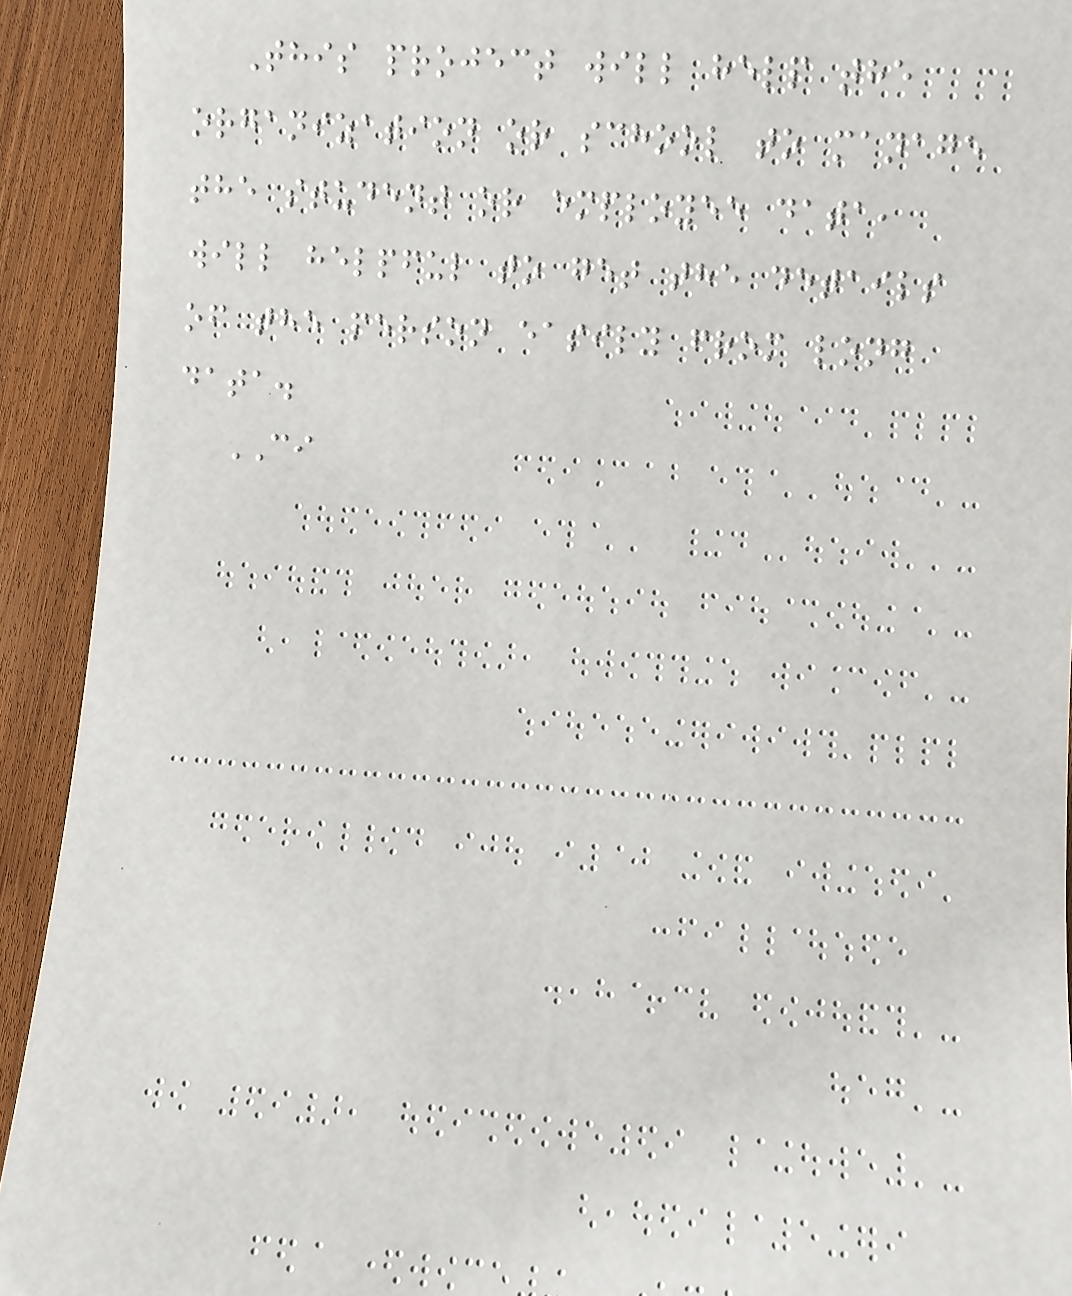This project will help the
organization or school to manage
the student or employee data,
will helpful to get the details
of the person easily from long
data.
CI
